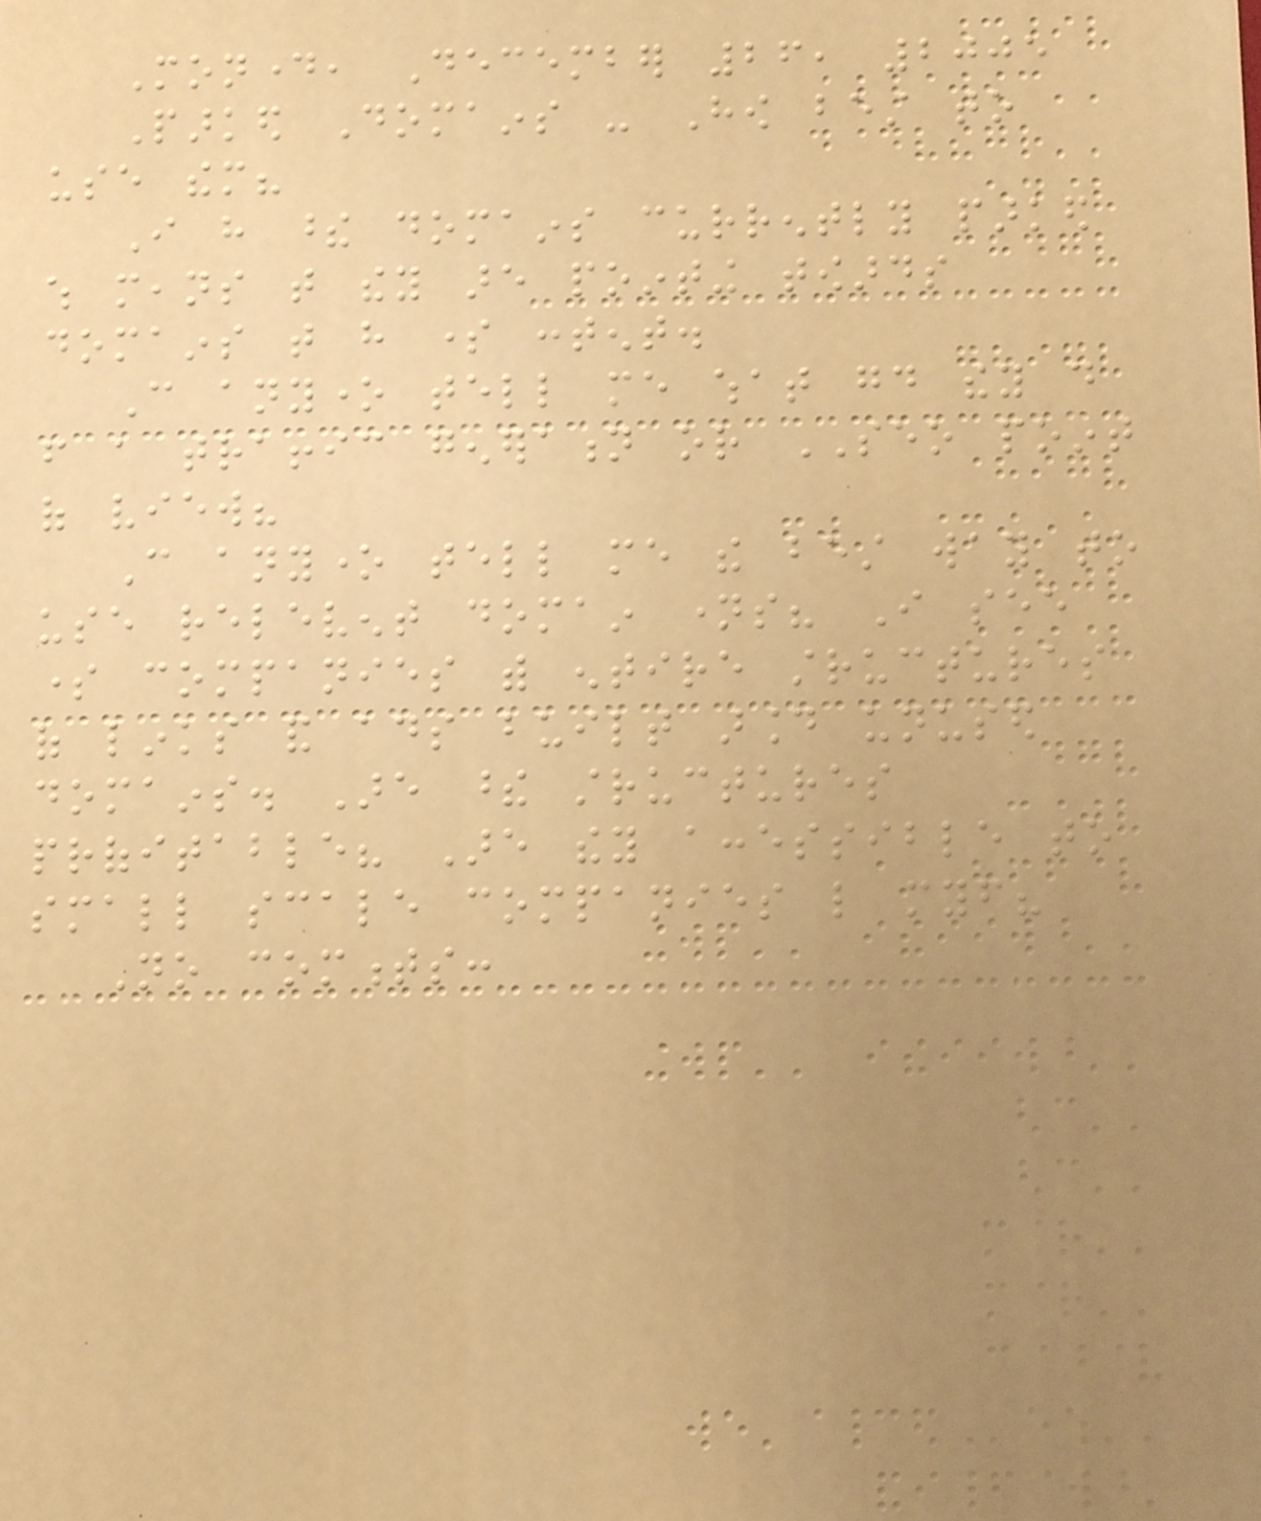Monday, December 26, 2005
Parked Domains - How best to
use them?
I have these domains currently parked
which means that they are pointing towards
domains that have some content.
Can anyone tell me what good they do
from a traffic generation or SEO point
of view?
Can anyone tell me the best way to
use relevent domain names? I see
some companies with entire structures
of links and ads built around unused
domains. Are these structures
profitable? Are they accessible to
small scale companies like myself?
No comments:
